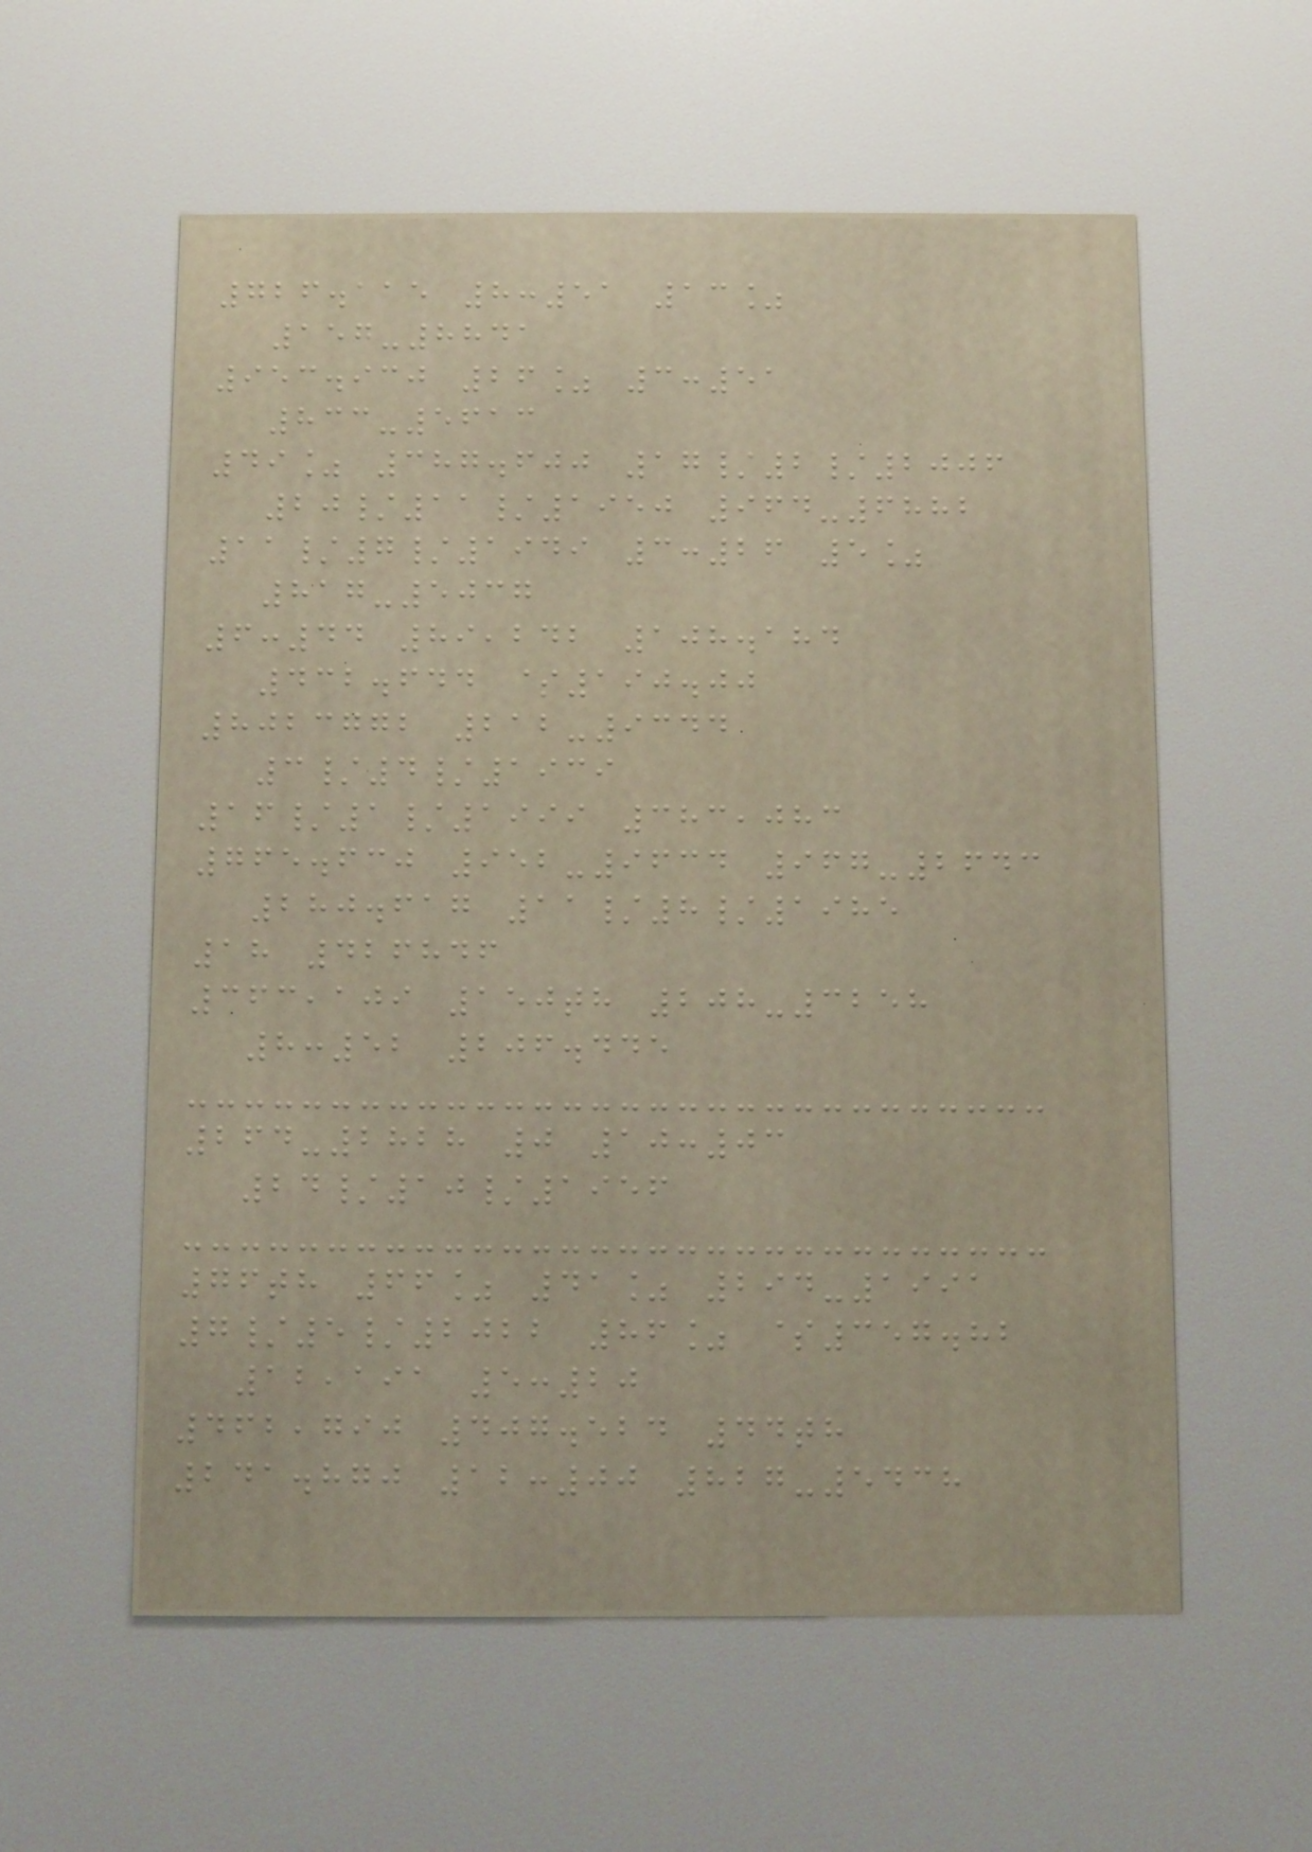726.115 8:51 13%
157-8841
953.930 26% 3:51
833-5613
49% 387.600 17/2/2006
20/11/1950 964-6882
11/7/1949 3:26 5%
817-5037
6:44 89,242 108.184
432.644 $190.00
8023772 212-9344
3/4/1939
16/1/1999 383,083
765.630 952-9634 967-2643
280.617 11/8/1985
18 426846
363,109 150th 208-3258
8:52 206.445
264-2828 0 10:03
24/10/1956
76th 66% 41% 294-1991
7/5/2022 86% $357.82
12,191 5:20
462,790 407.524 44th
241.870 12:00 827-5438
